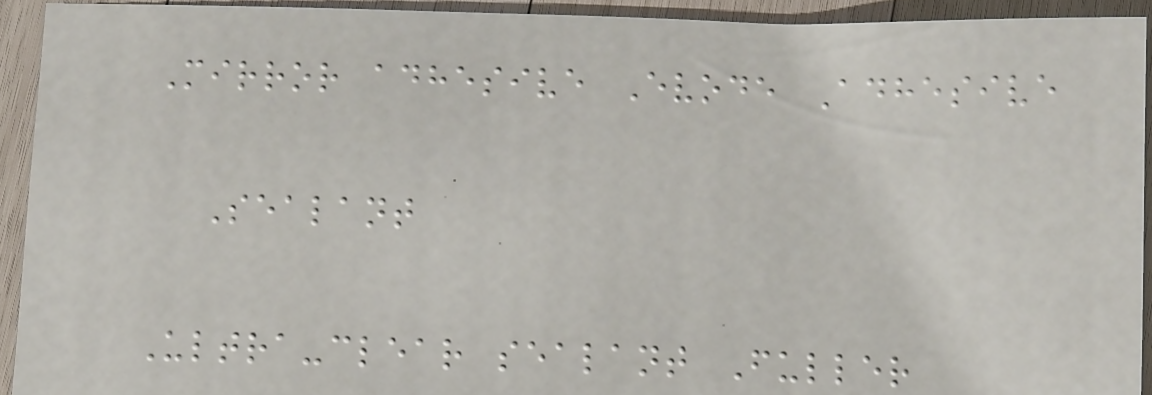Mirror adhesive Evode Adhesive
Sealant
Ultra-clear sealant Fuller
